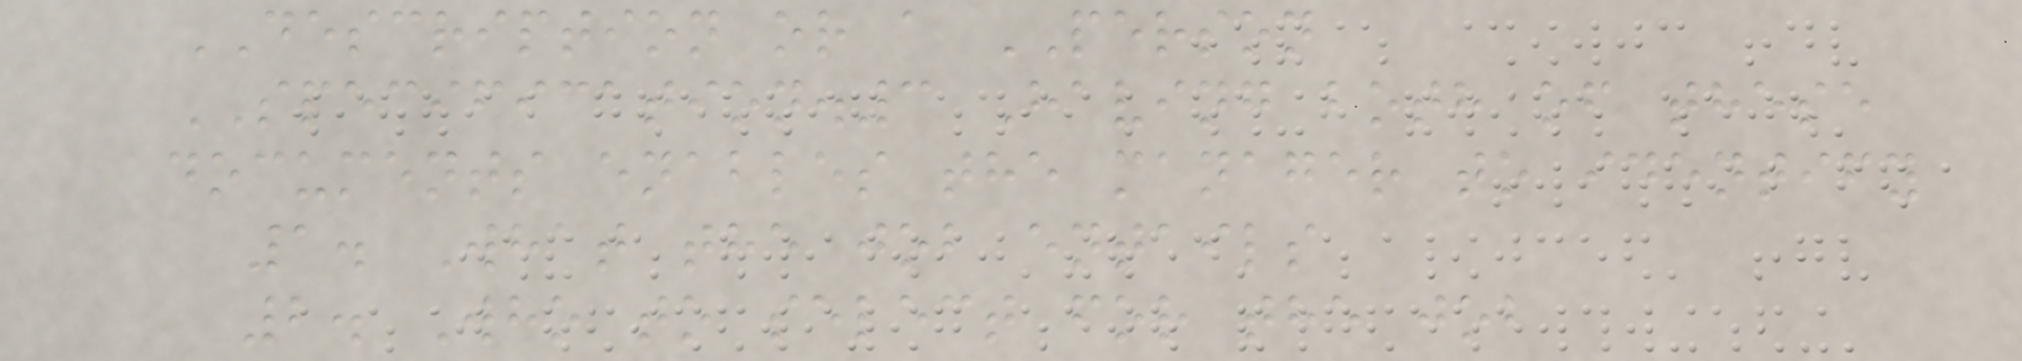DESCRIPTION or a PERSON
SPECIFICATION.3 Having both of these
documents enables the manager to identify
1. What the job entails
2. Who to select for the job
